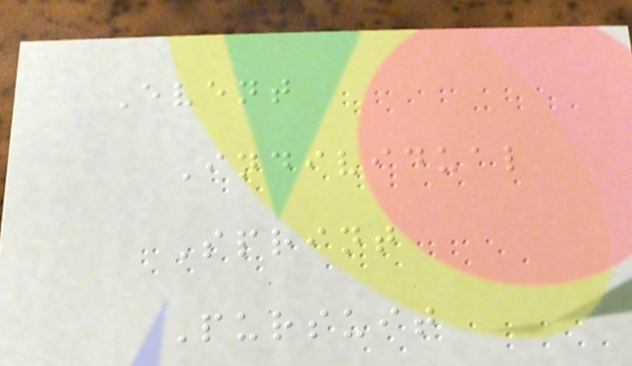Event
Individual
Sprint
Pursuit
